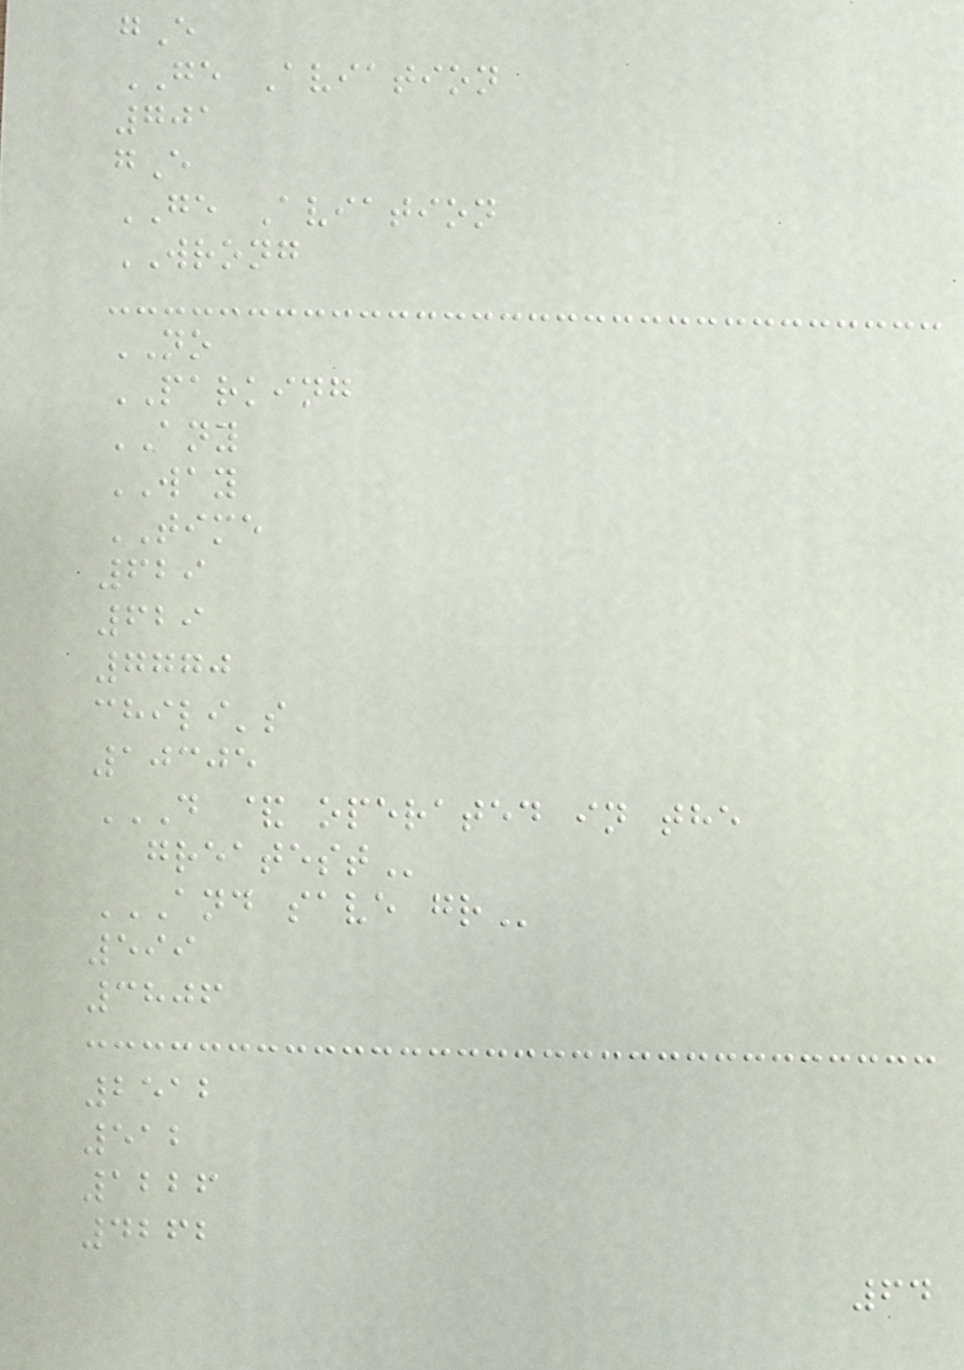gE
GE Aviation
701
gE
GE Aviation
WRONG
NO
PARKING
ANY
WAY
TIME
629
629
7770
chili's
10305
D & OPERATED IN THE
GREATEST
AND SAVE GR
599
3806
2512
512
1226
4262
64
